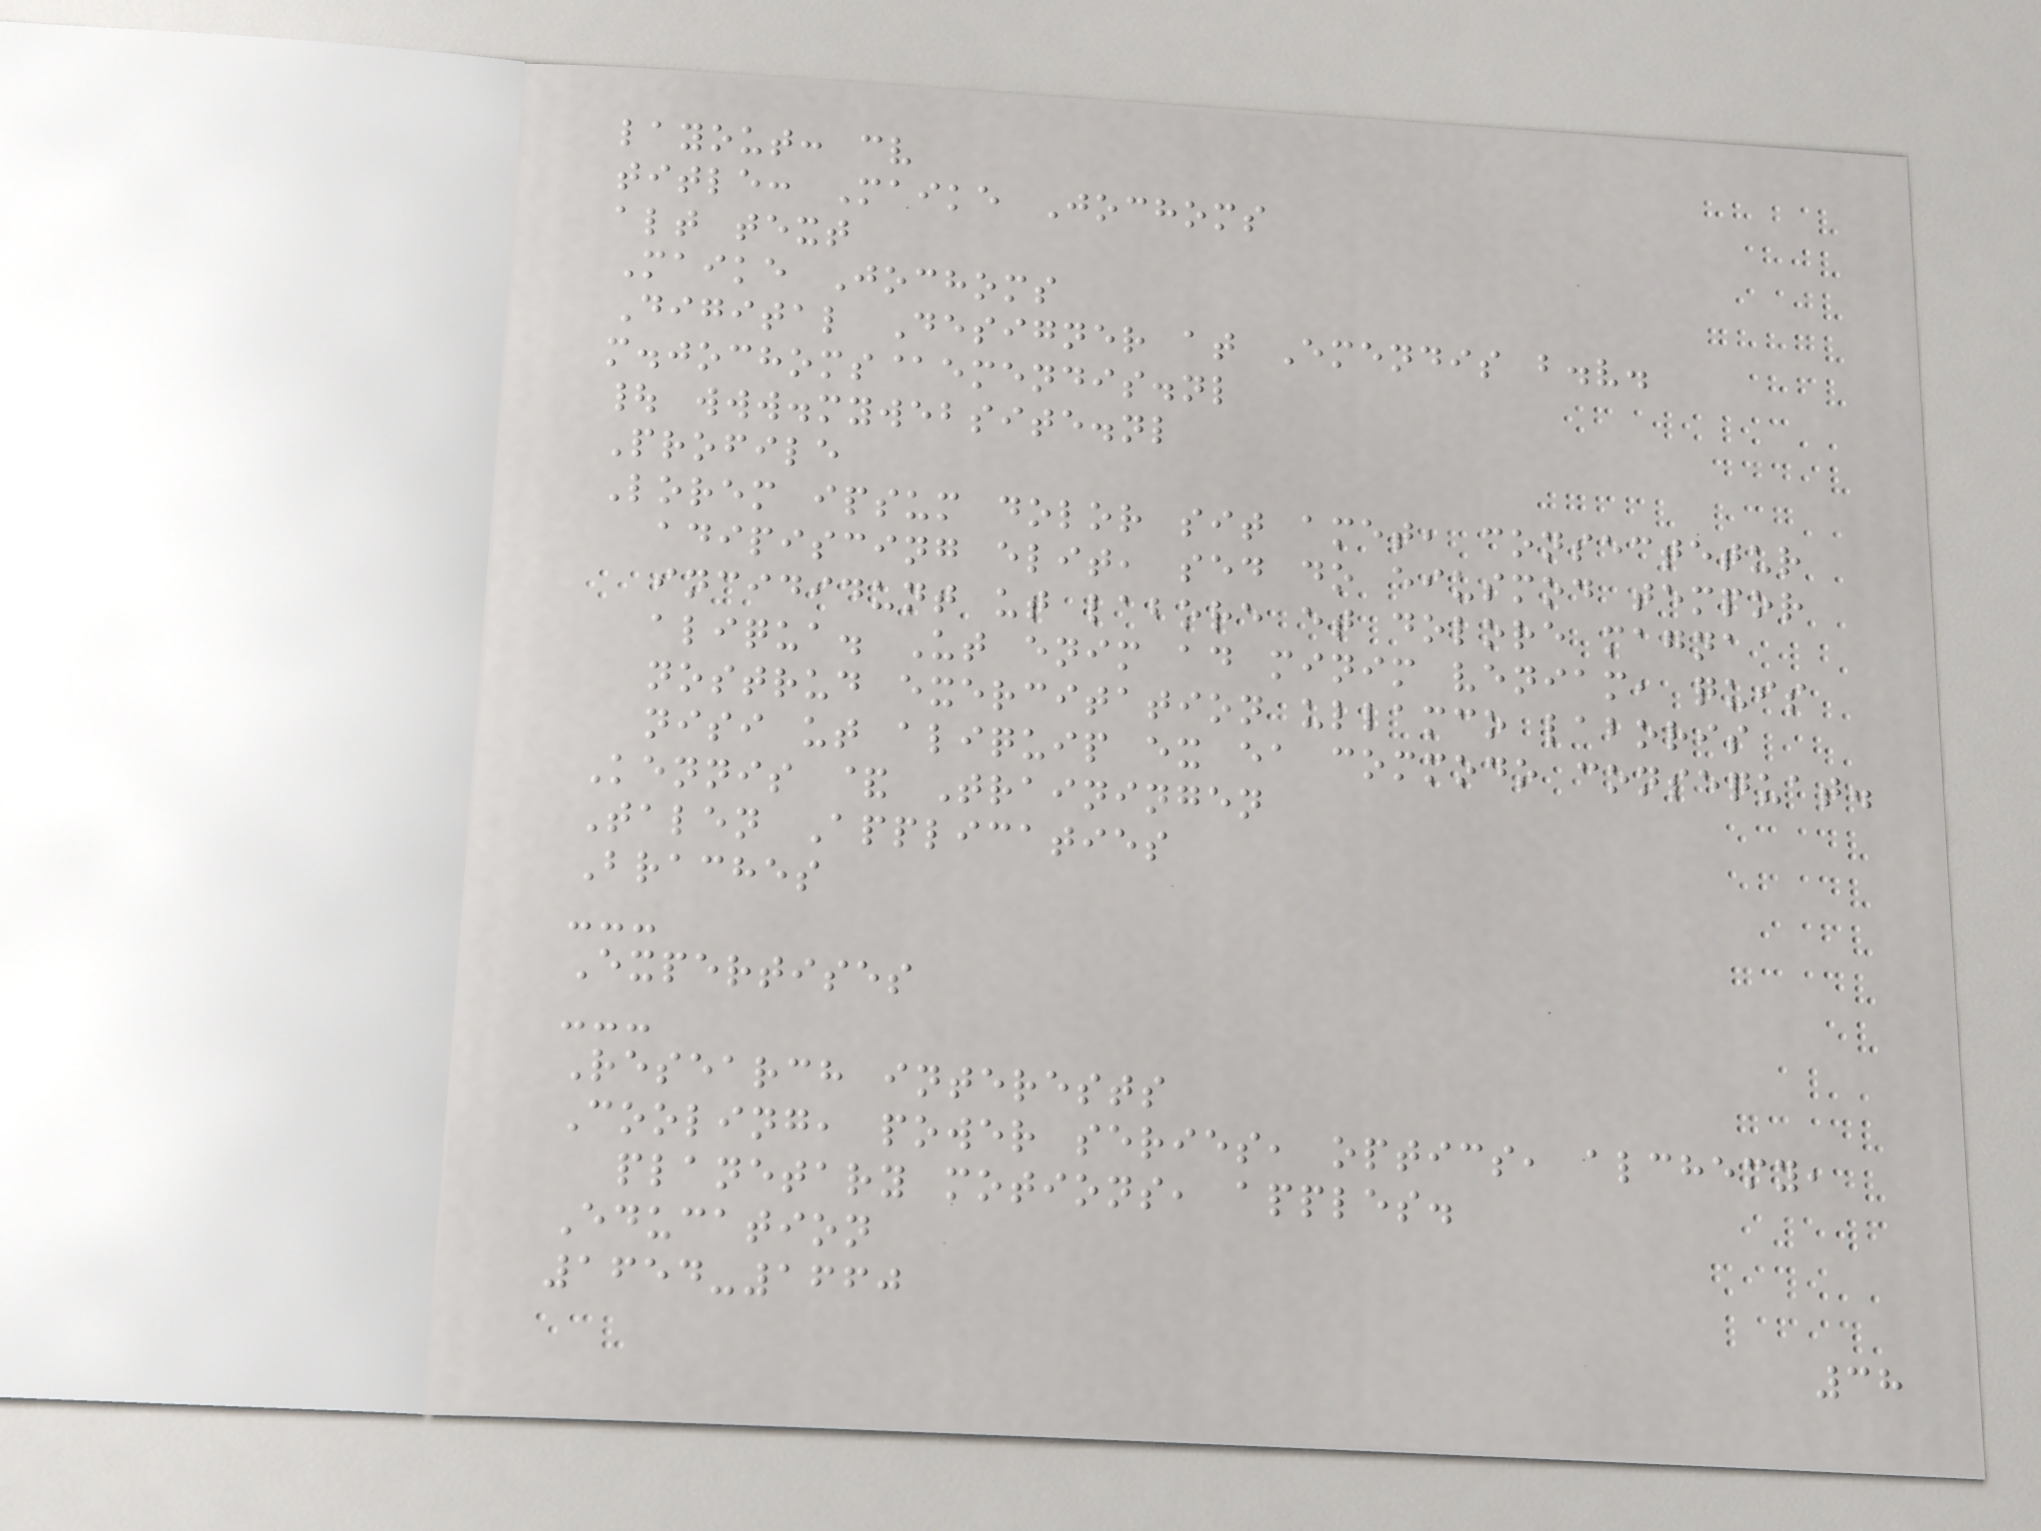layout: cv
title: Maike Jochoms
alt text
Maike Jochoms
Digital Designer at Emendis b.v.
m.jochoms@emendis.nl
| www.mywebsite.nl
Profile
Lorem ipsum dolor sit amet, consectetur
adipiscing elit, sed do eiusmod tempor
incididunt ut labore et dolore magna
aliqua. Ut enim ad minim veniam, quis
nostrud exercitation ullamco laboris
nisi ut aliquip ex ea commodo consequat.
Kennis & Trainingen
Talen Applicaties
Braches
---
Expertises
---
Research interests
Cooling, power series, optics, alchemy,
planetary motions, apples.
Education
1654-1660
38
